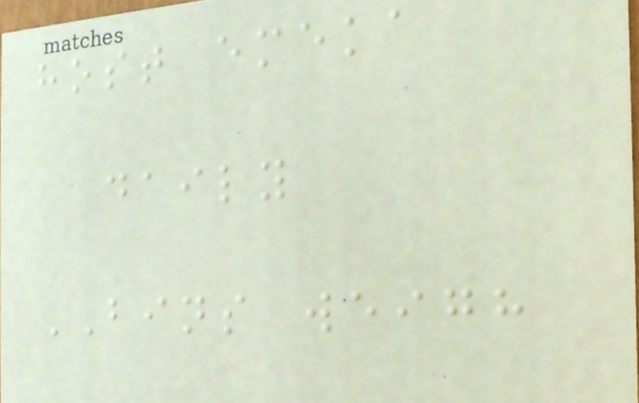host emeka
daily
BINS weigh
